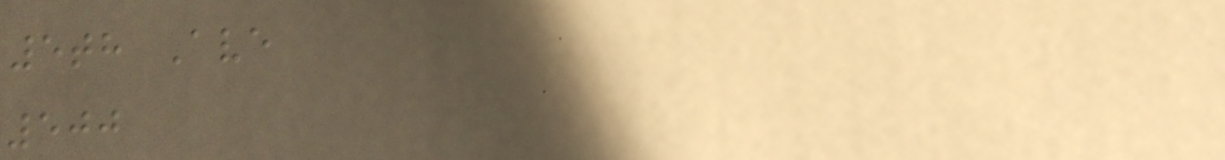5th Ave
500
